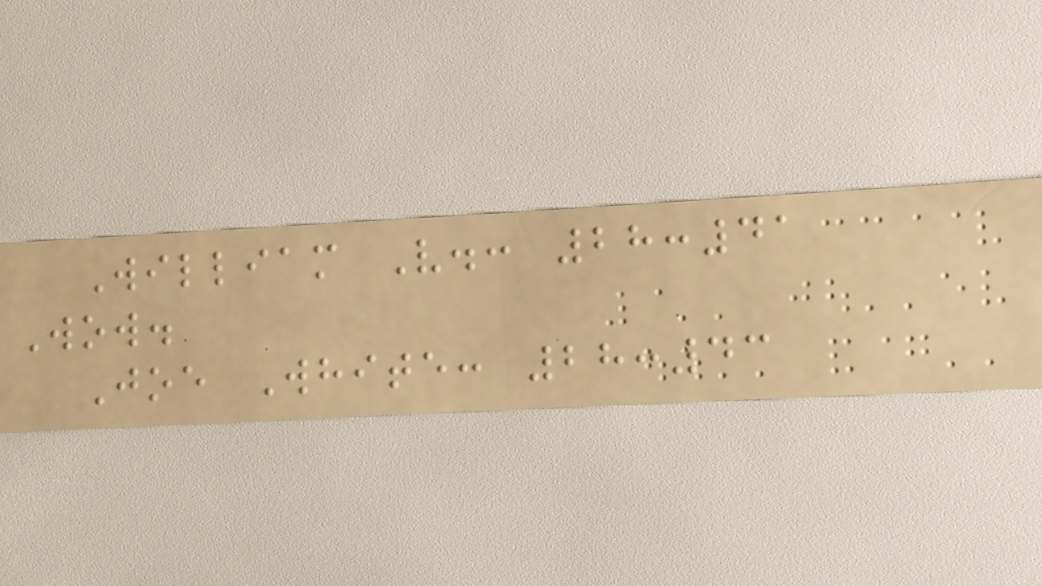William V.: 28:41
Wow.
Joe White: 28:43
